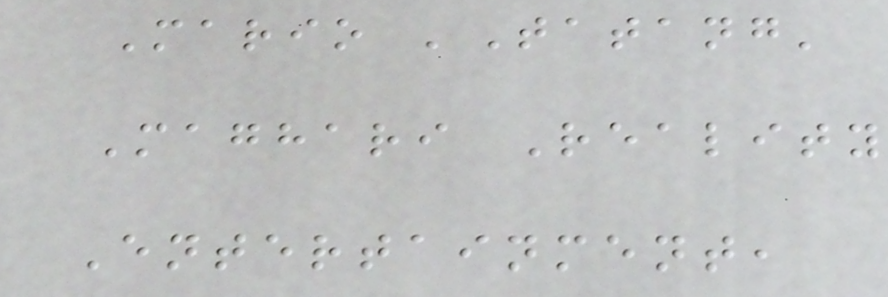Mario 'Tatang'
Maghari Reality
Entertainment,
